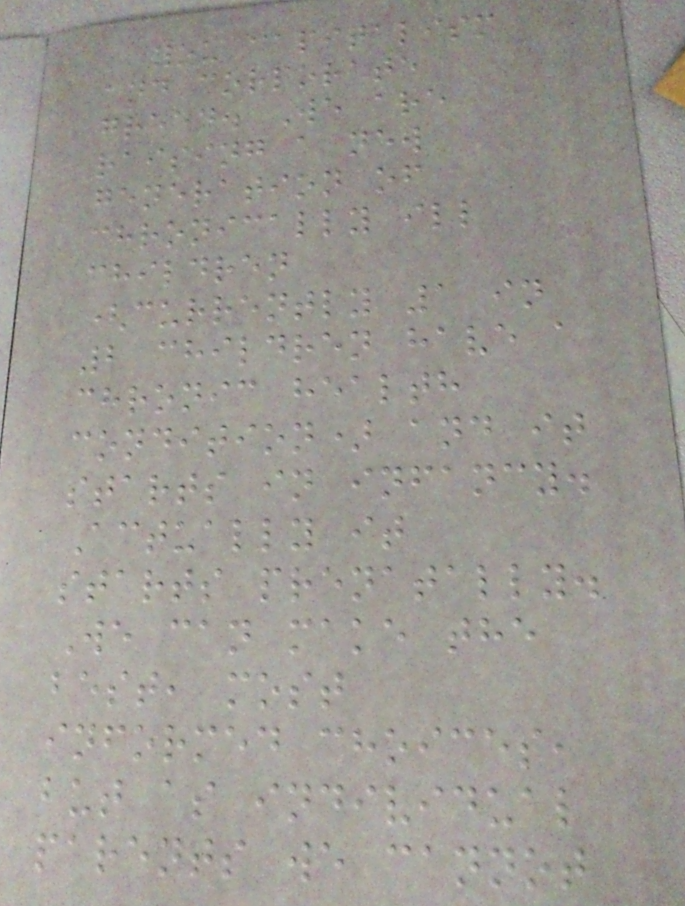you capitalism
and corporate
greed. We are
raising a new
generation of
chronically ill
children
(currently 1 in
2 children have a
chronic health
condition) and it
starts in infancy.
Actually it
starts prenatally.
We can make the
best, most
informed choices,
but as individual
parents we cannot
